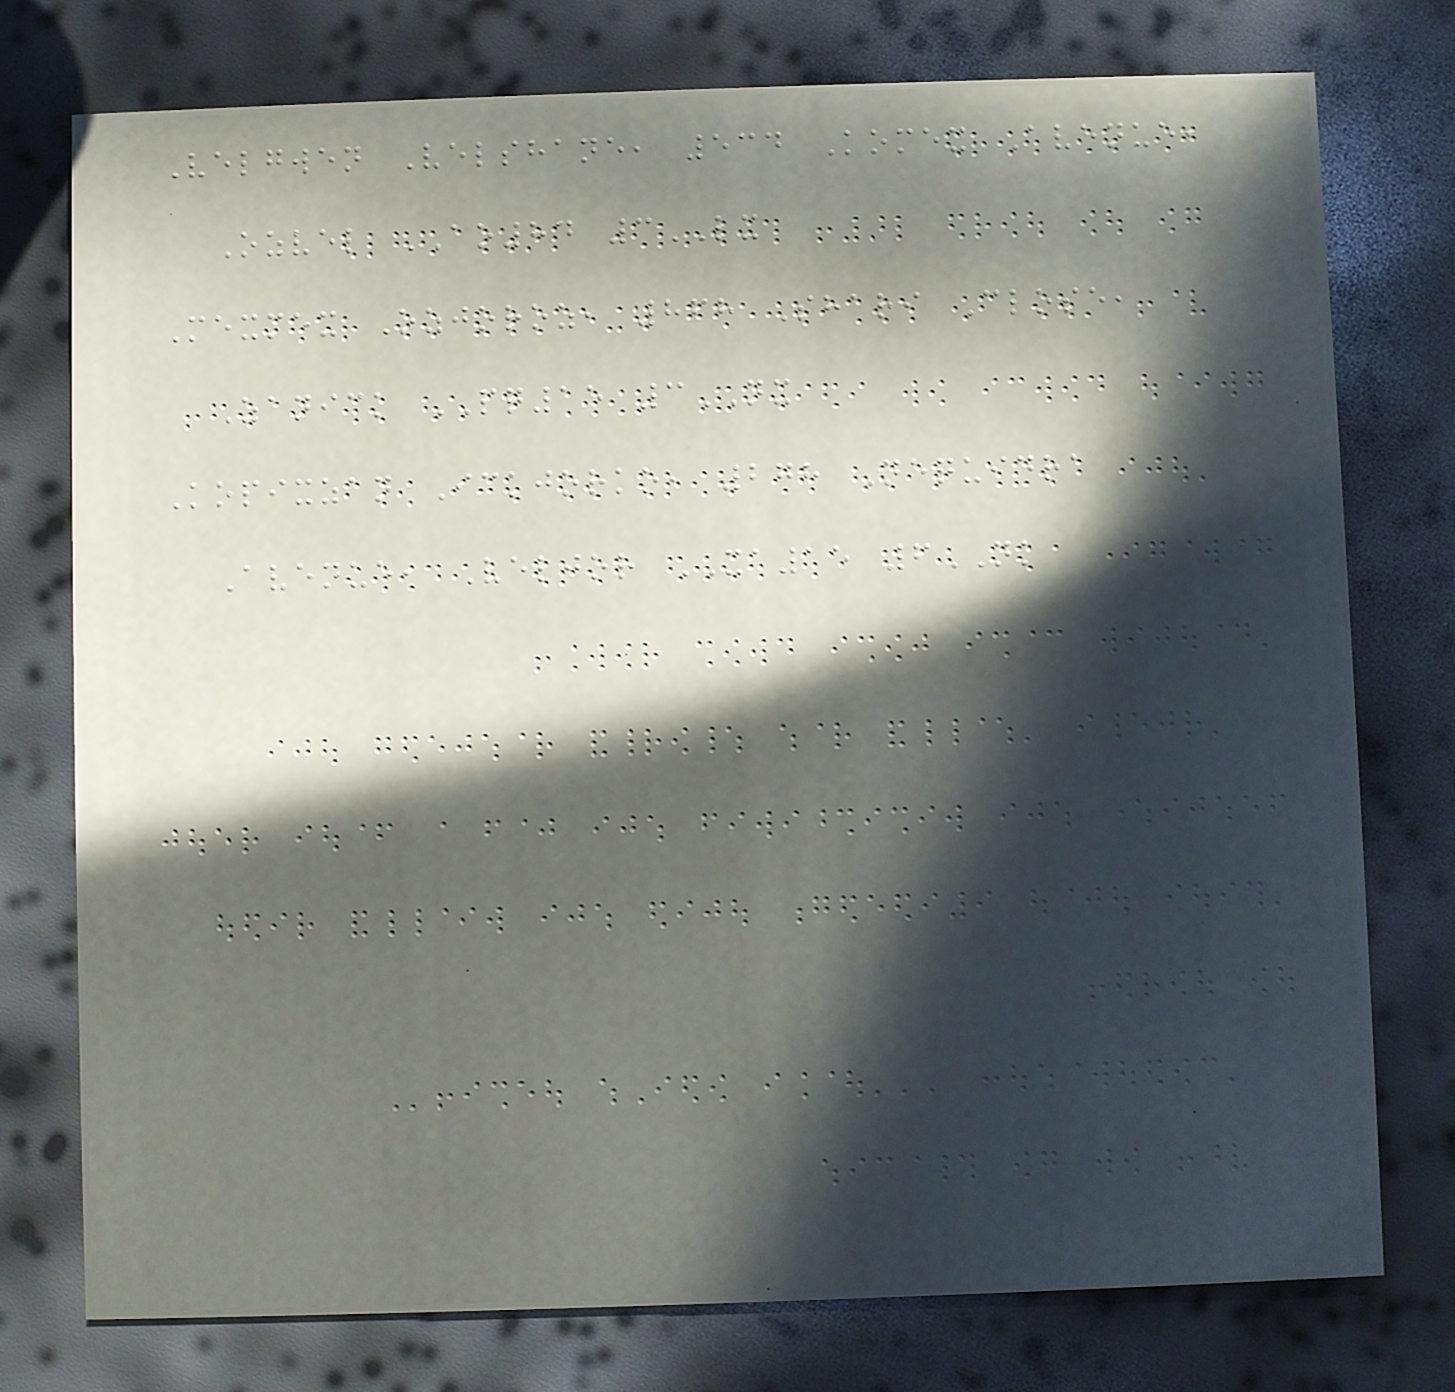Velgwen Velshane, 534 Komex Avenue,
Ozvel AO84 3LX
Mexmex Ozjoroz, 868 Shari Close,
Zanick PQ15 3NX
Kopixzan Ickjorko, 278 Nequidra
Avenue, Veljor XA15 6NK
